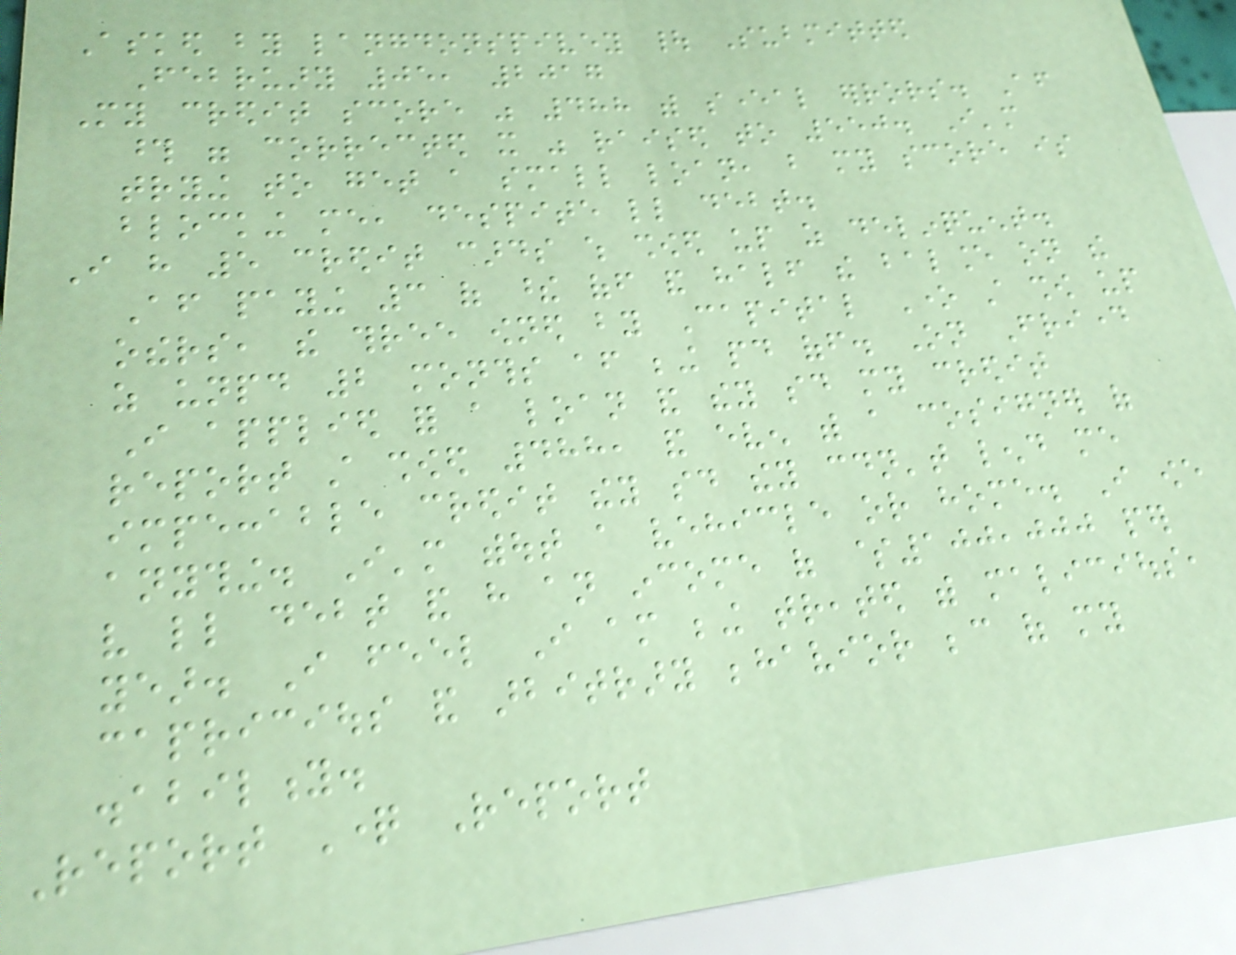Asked by langdonspivey | Submitted
February 05, 2017
My credit score was 488 with several errors. After
those were corrected it was raised to 550. I'm
trying to get a small loan, but my score is
blocking me, despite little debt.
I have 5 credit cards which showed up as delinquent.
After paying 3 of these off and half the balance on the
others, the three owned by Capital One still show up
as unpaid 2 months after being paid off. On Friday
I applied for a loan and they said my credit
report still showed 488, and even with a cosigner of
impeccable credit they said they couldn't lend me
anything. I'm without a vehicle or home. I owe
very little debt and have an income of $100,000 per
year. I feel I am being treated with malicious,
capricious and arbitrary behavior because of my
disability.
Report Question Report
